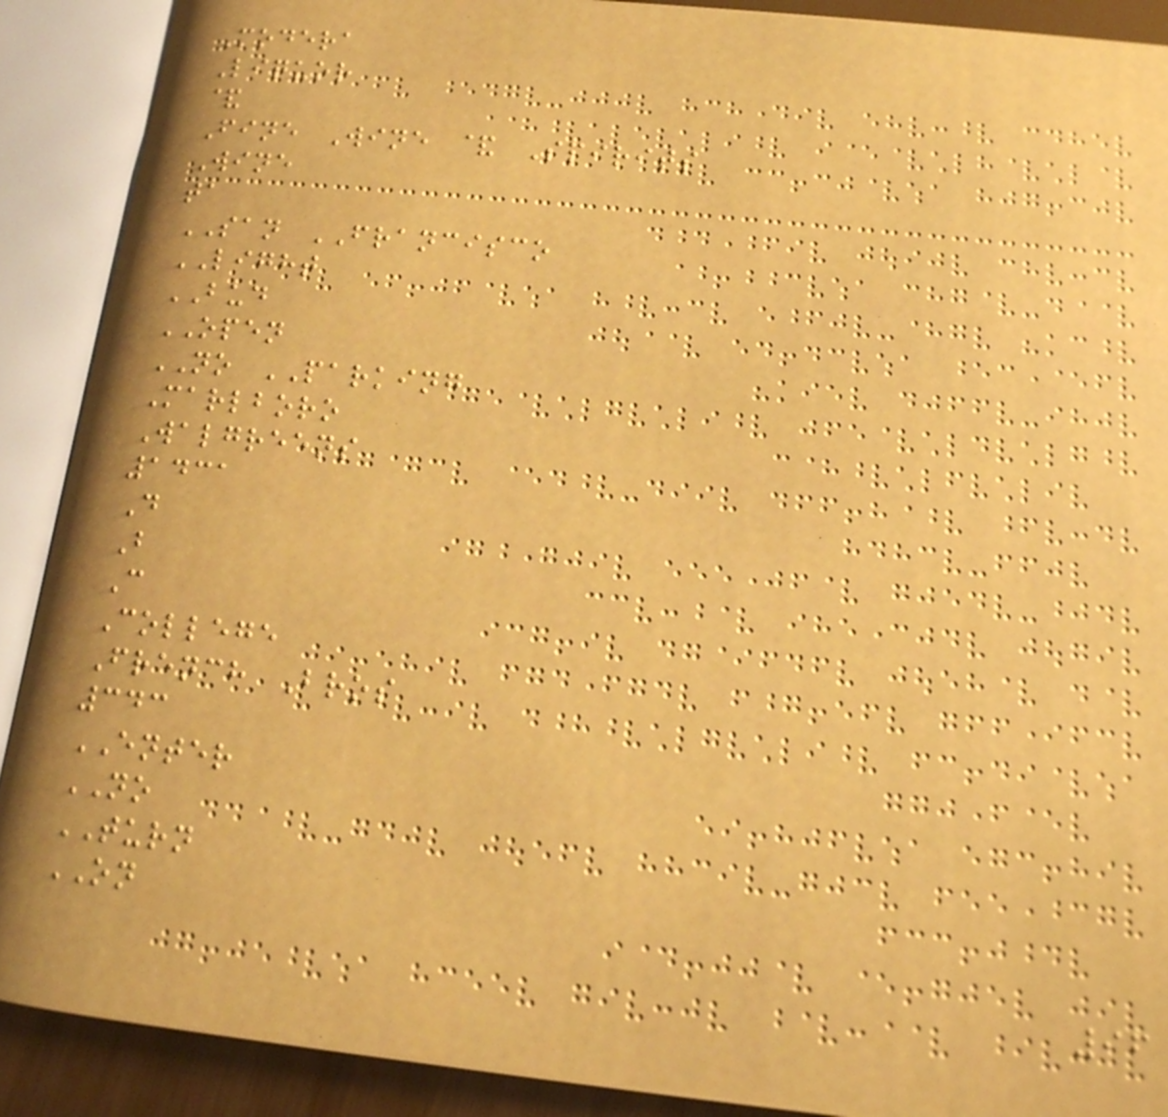Modera
Liquor
&
Fine Wine & Spirits
Wine
ta
SAN FRANCISCO
LIGHT
BUD
OPEN
NO PARKING
Marlboro
Walgreens
1431
D
B
C
College
French Bros
343
ENTER
NO
TURN
ON
96
